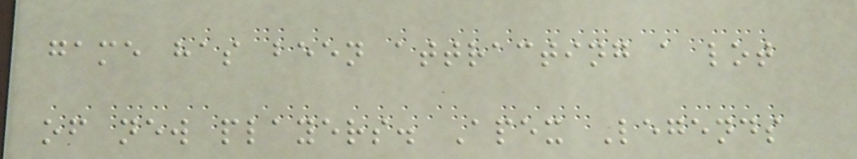game has been attracting a lot
of new players. Apex Legends
